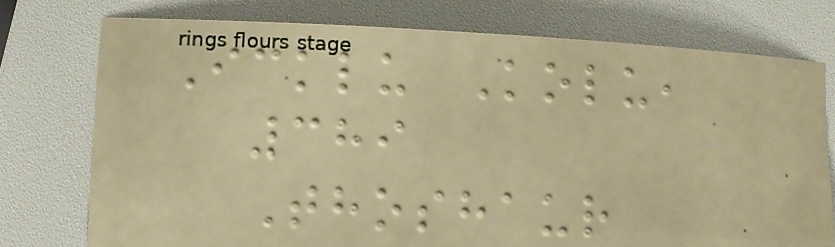Icklu Kolu,
389
Thoshaur
